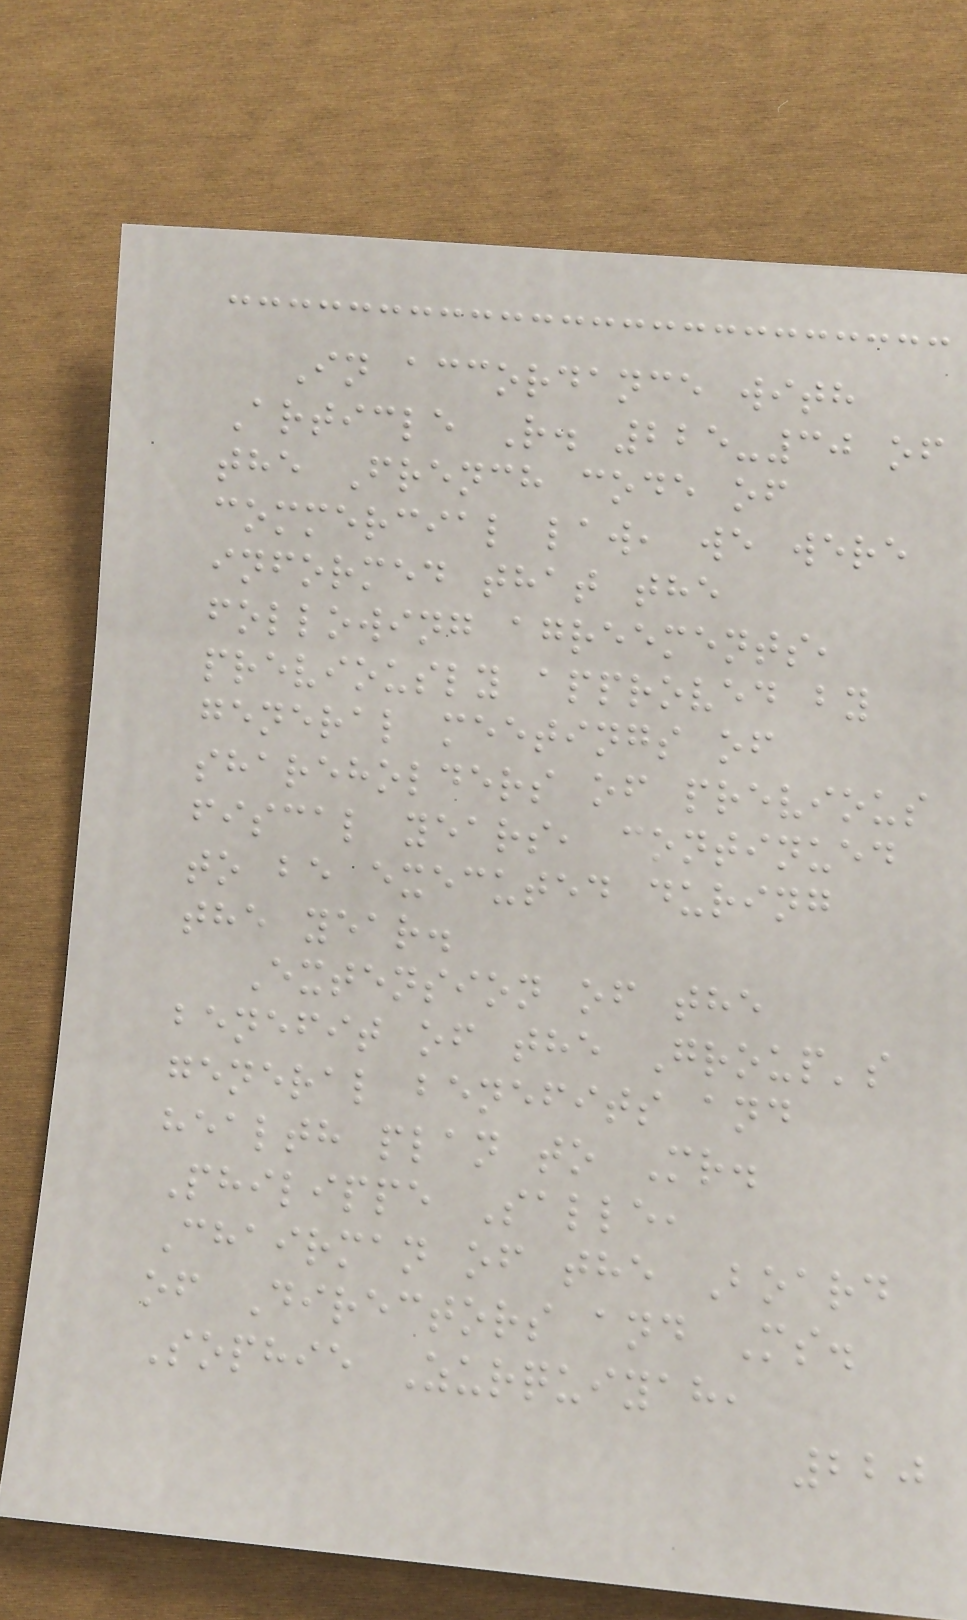In accordance with
Article R. 225-30 of
the French code of
commercial law, we were
informed that the
following agreements,
previously approved by
general meetings of
shareholders of previous
fiscal years, continued
to be executed during
the year.
Extension of the
benefit of the Group's
general benefits and
health plan to Mr.
Philippe Salle,
Chairman of the Board
of Directors and Ms.
Sophie Zurquiyah,
220
